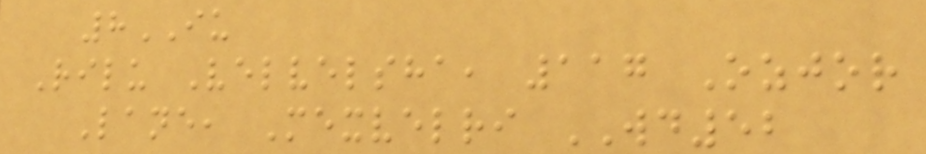8IU
Rilu Velvelsha, 117 Ozjor
Lane, Mexvelri WD52
